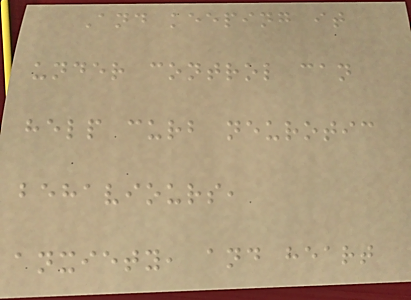And keeping it
under control can
help curb neurotic
behaviours,
anxiety, and heart
